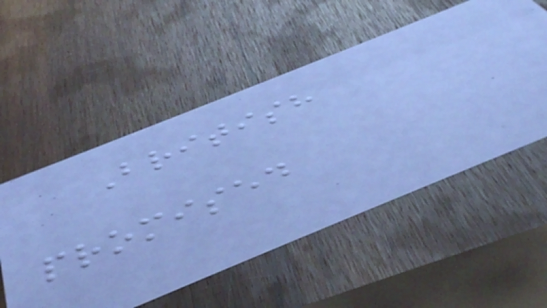British
promised
